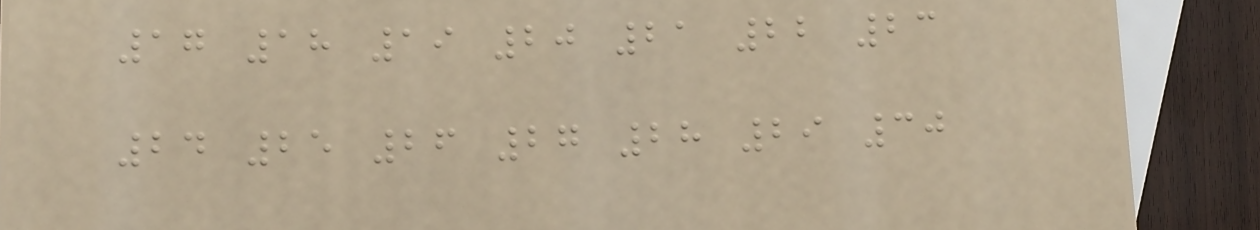17 18 19 20 21 22 23
24 25 26 27 28 29 30
